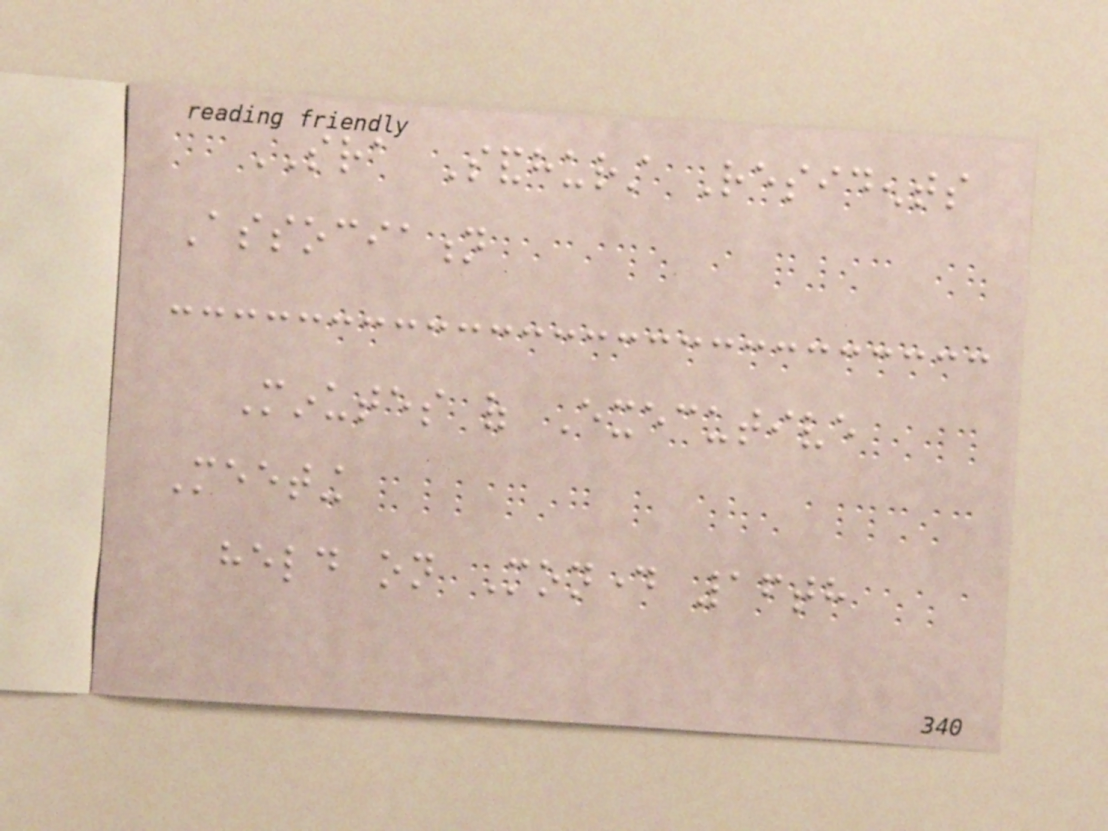SRA Sandhurst Residents
Association
Minutes of Executive
Meeting
held on Monday 16th
